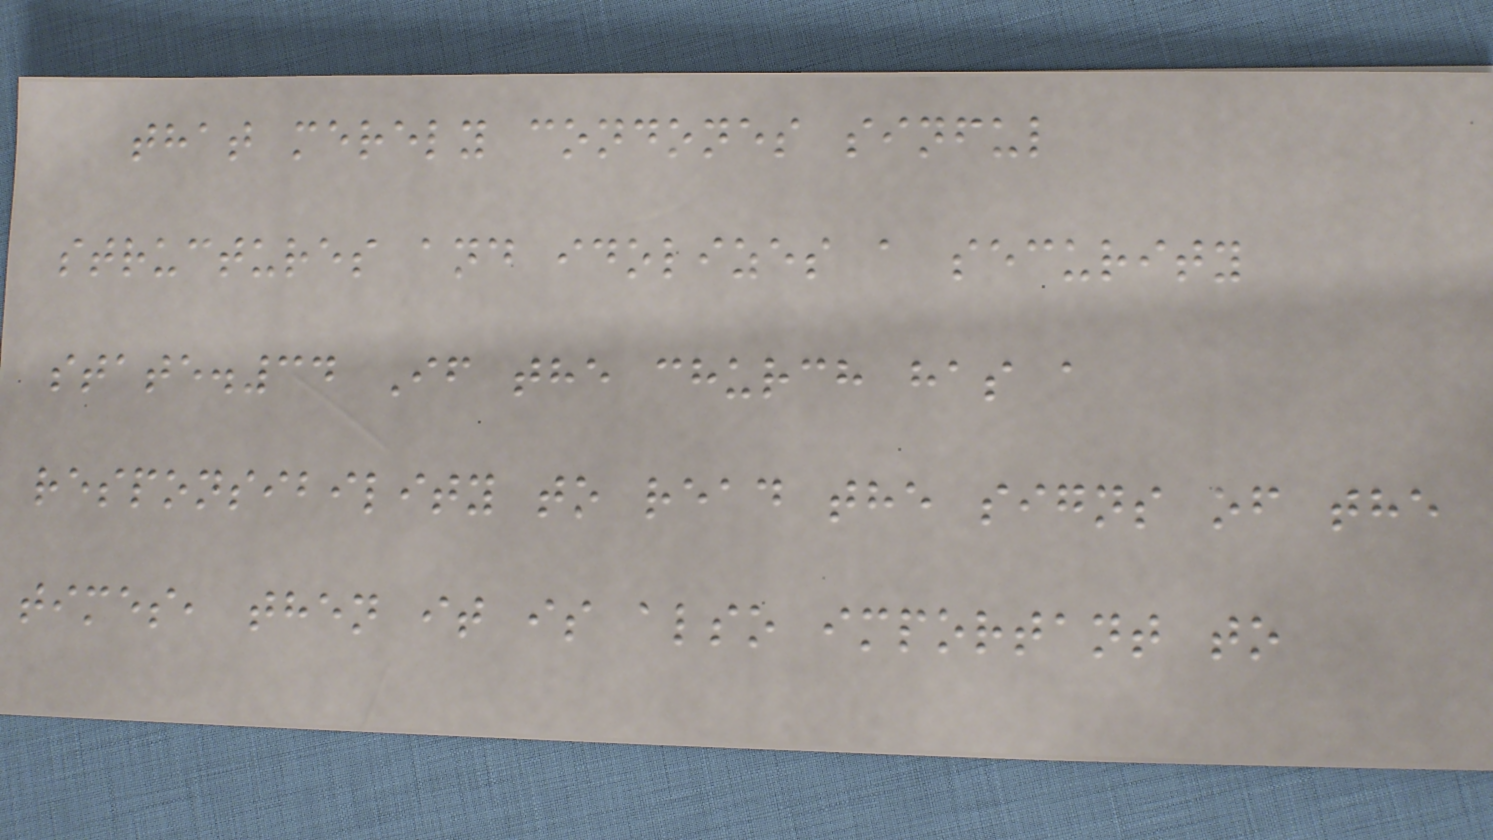that merely condones sinful
structures and idolizes a security
state.34 If the church has a
responsibility to read the signs of the
times, then it is also important to
